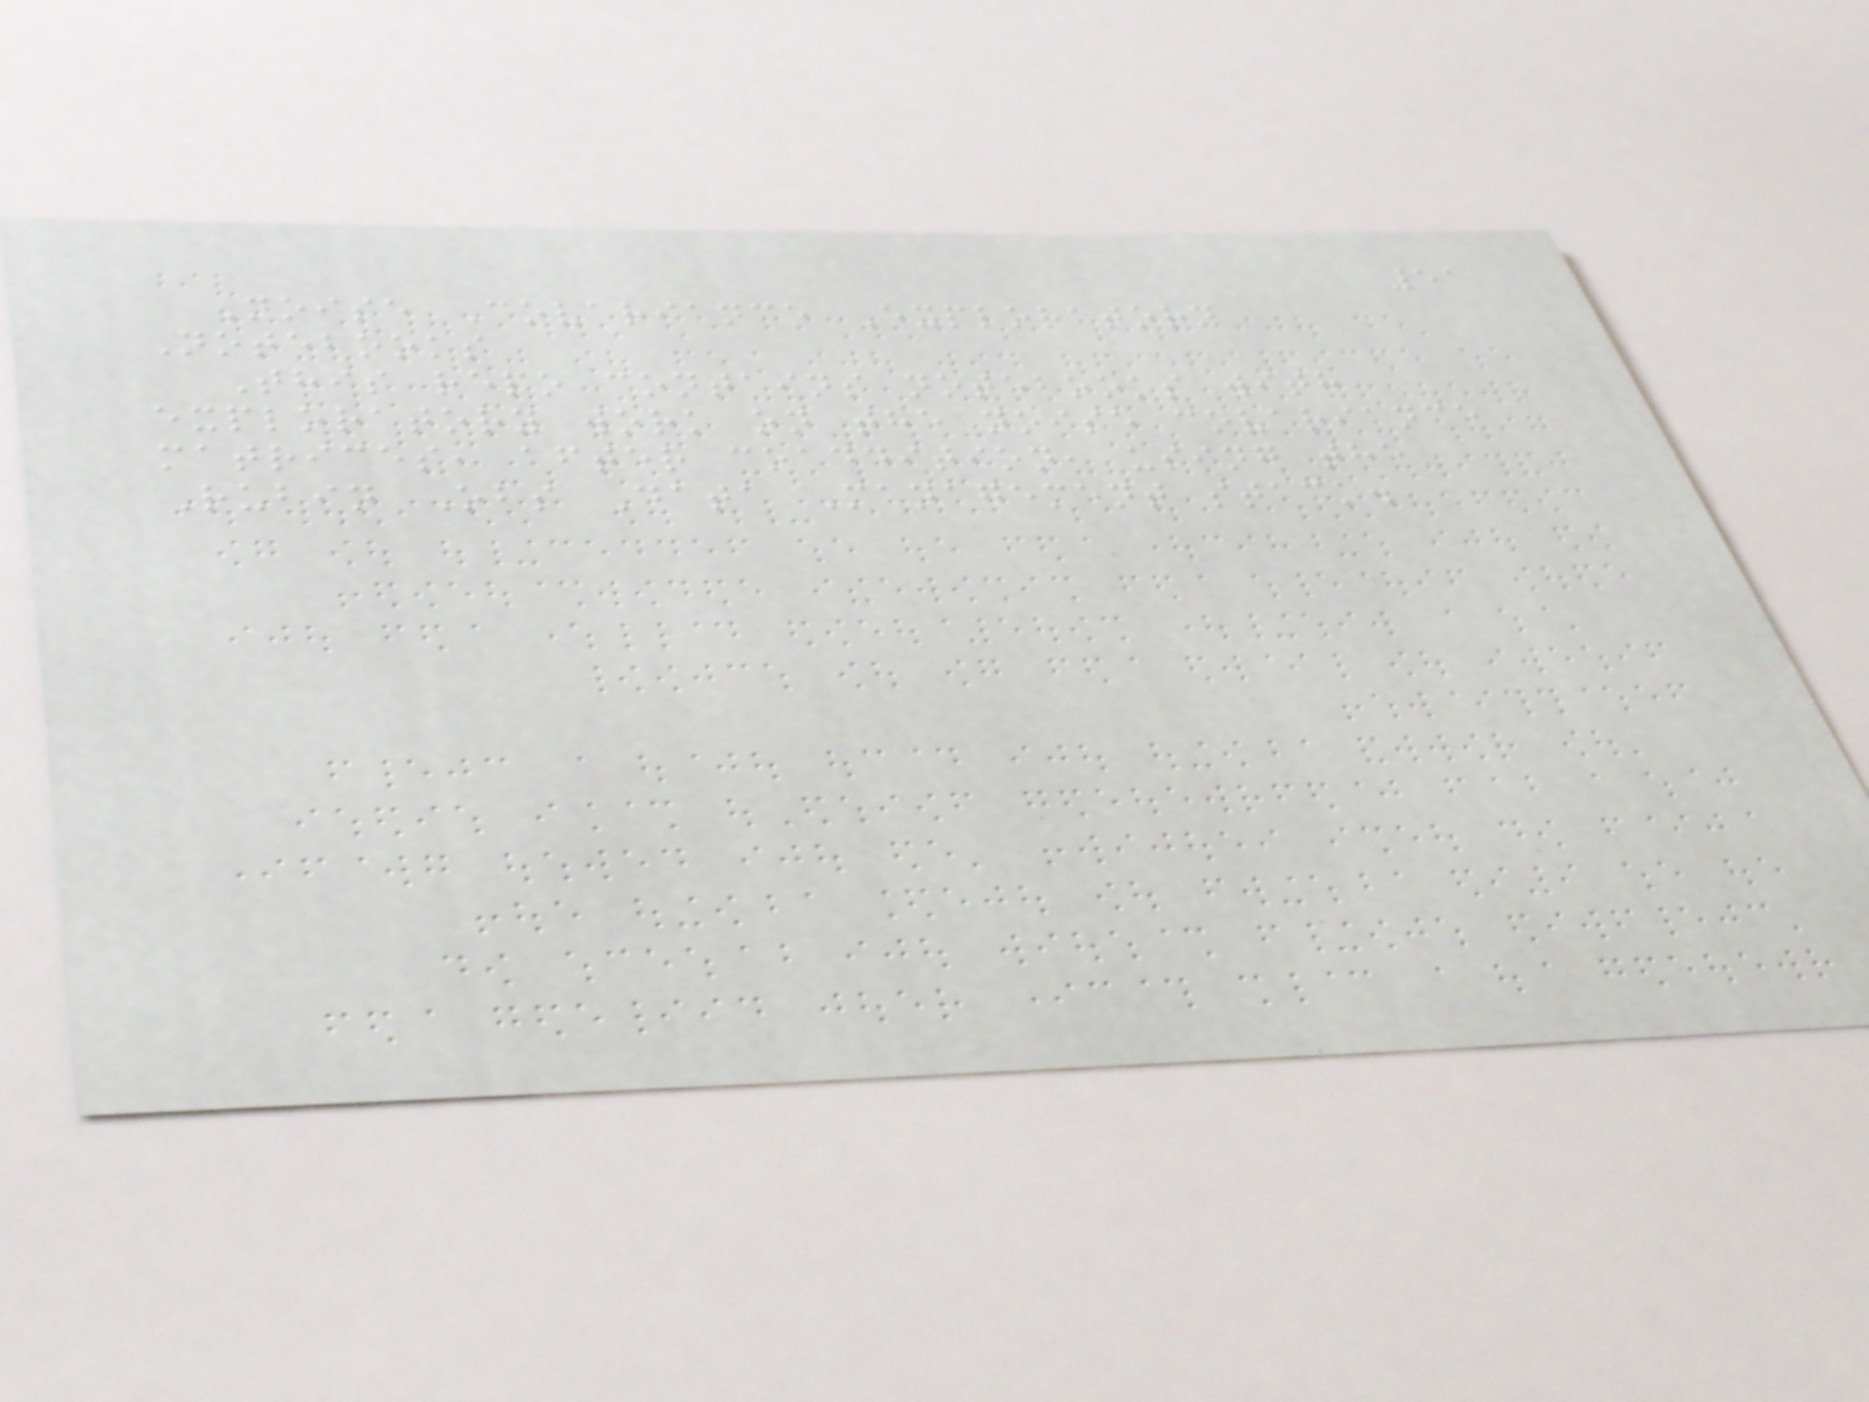51
Noise Covariance Exploratory
Notebooks
This repo contains notebooks with
exploratory work on the noise covariance
matrices, after coaddition, using the
Rubin Obs Data Management stack.
